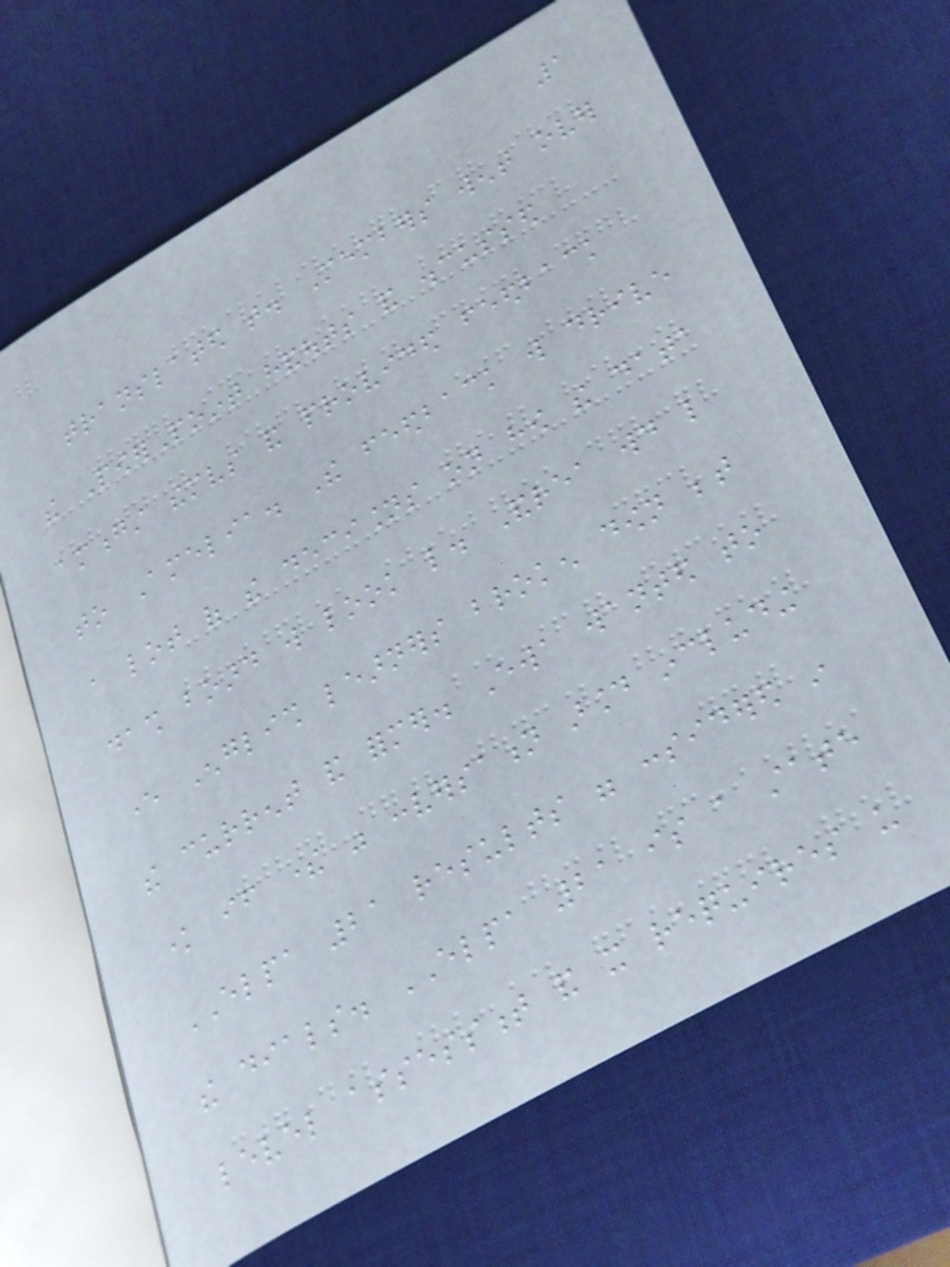1
translated that. Members went over
the PowerPoint handouts and discussed
amongst themselves and provided feedback
to Amelia. The feedback will drive
a lot of the decisions on how the data
dash board will look like. Andrea would like
ever English learners broken down between
the current and former. Ewa wanted to
know if there was conversation around including
ELPA 21 results were considered in
the dials. ELPA 21 is a state
level assessment and it requires us
